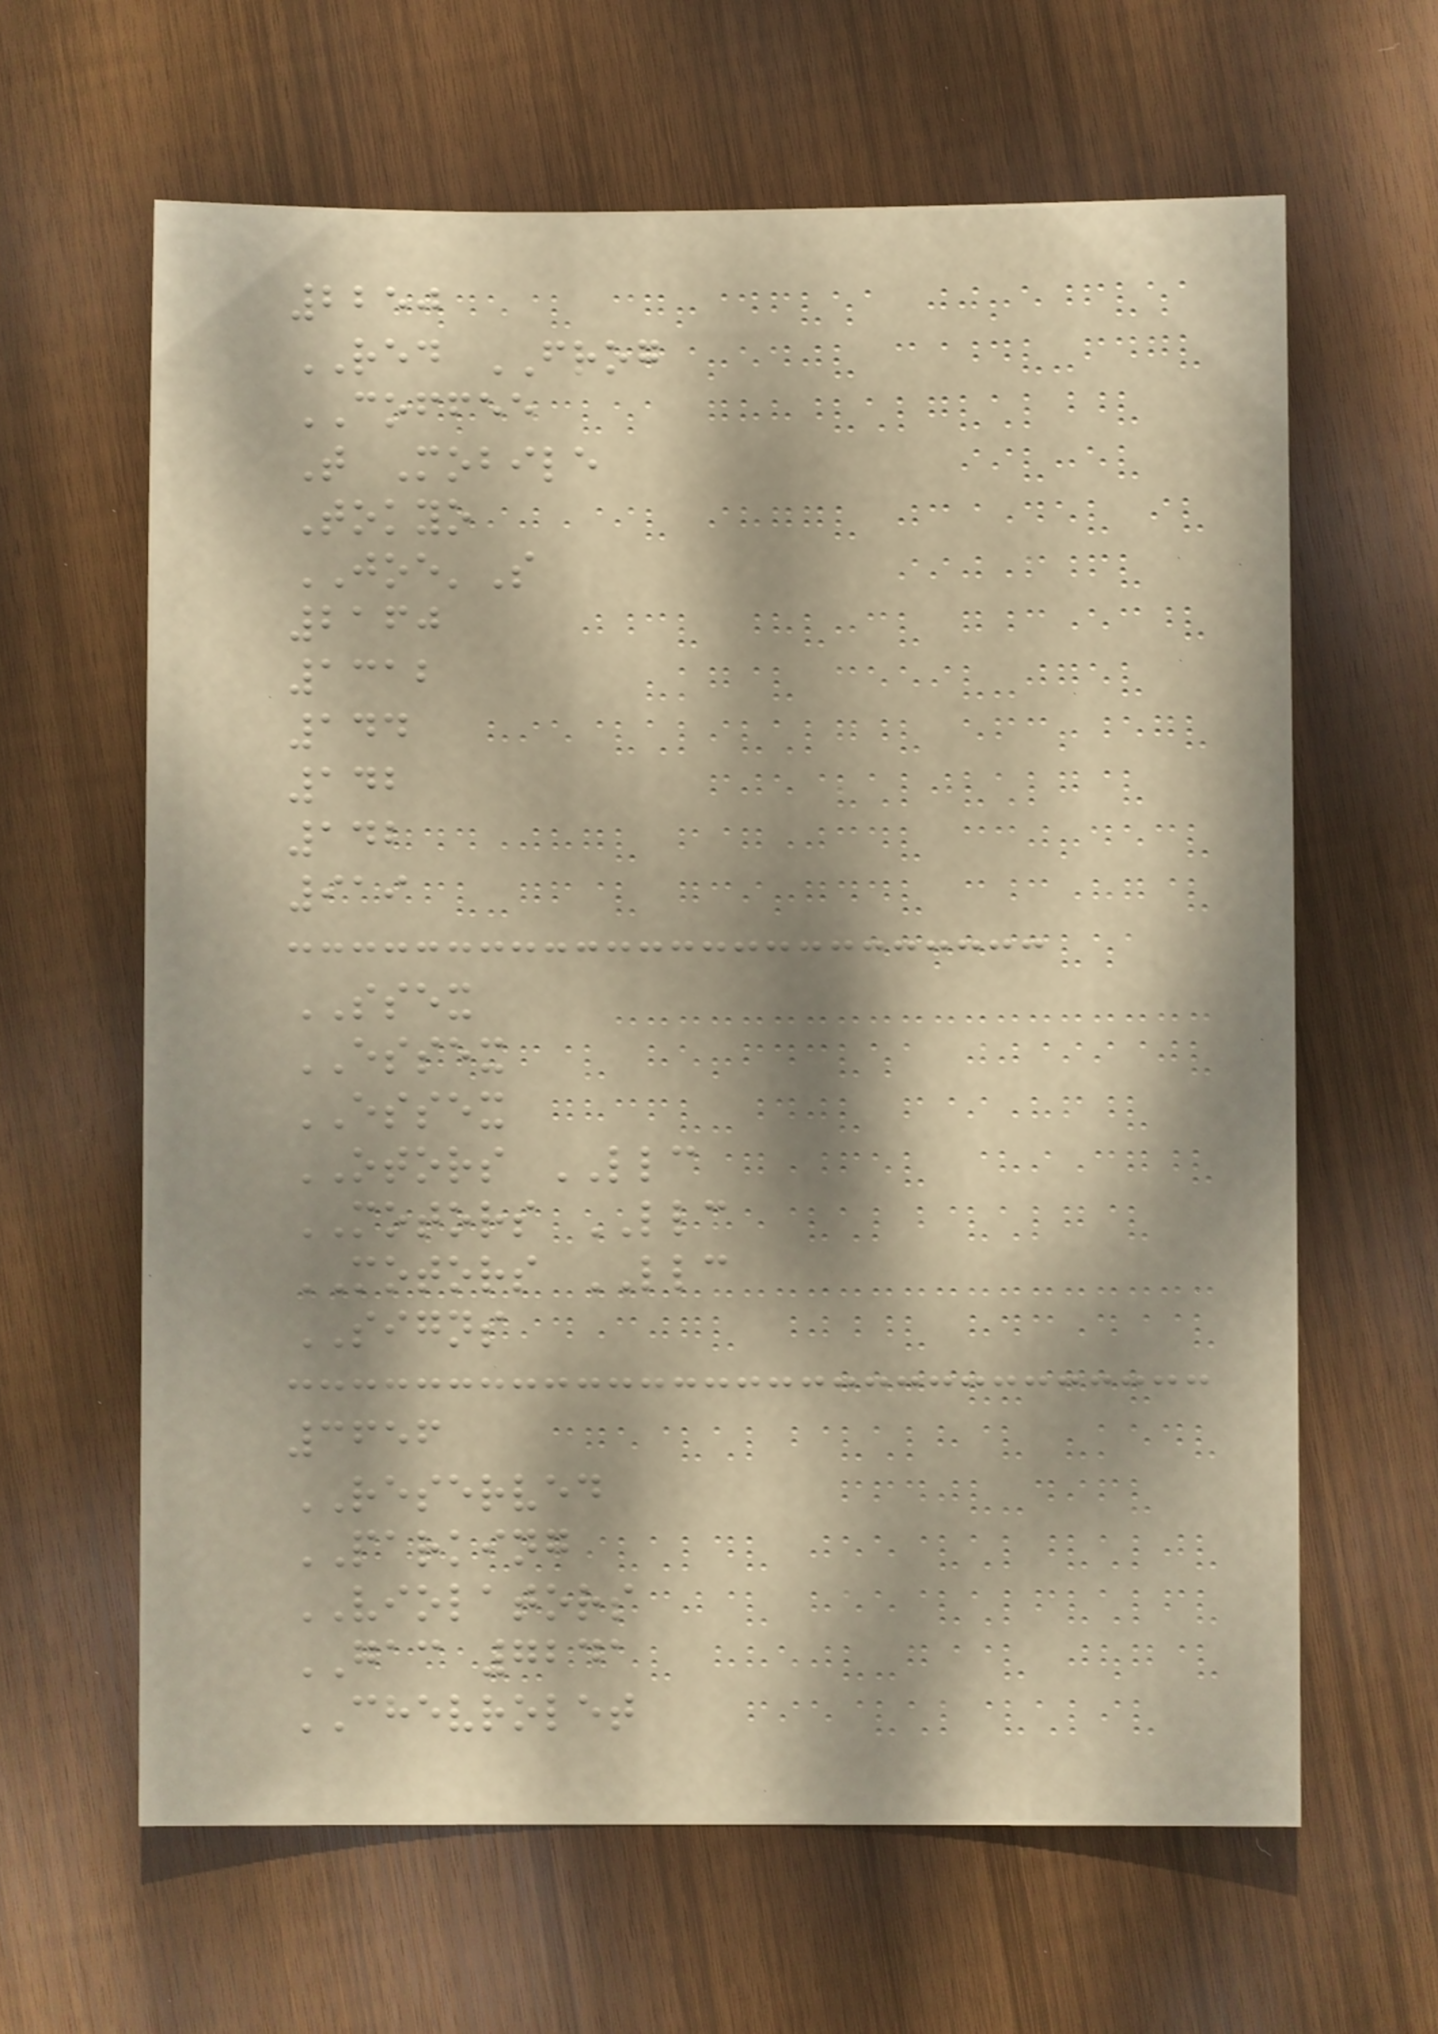2250
RED FROG
COFFEE
T Mobile
Tokyo
JOE'S
2160
1312
144
142
142
919
SSEX
ESSEX
ESSEX
OTORS LLC
MOTORS LLC
MOTORS LLC
SIGNS
3656
RESERVED
PARKING
VIOLATORS
GAC 7241
CHEVROLET
